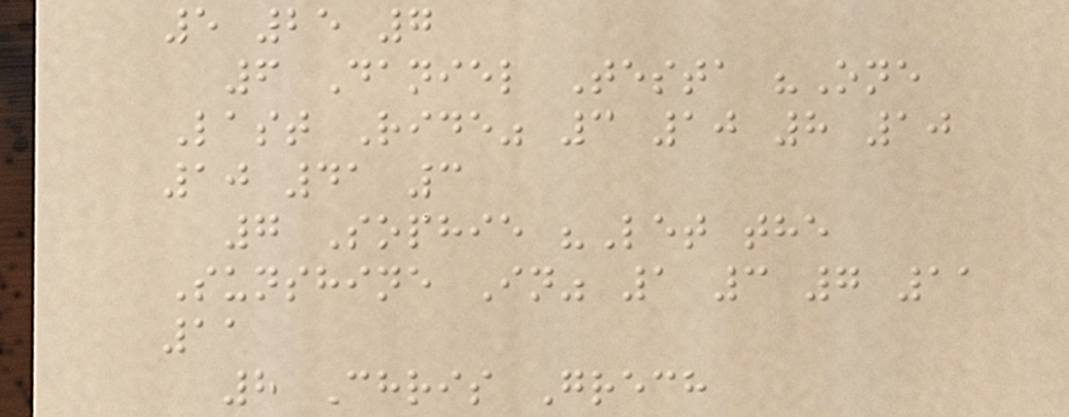5 25 7
6 Daniel Testa "One
Last Ride" 3 10 8 10
10 41 3
7 Sophie "Let the
Sunshine In" 1 3 7 11
11
8 Chris Grech
